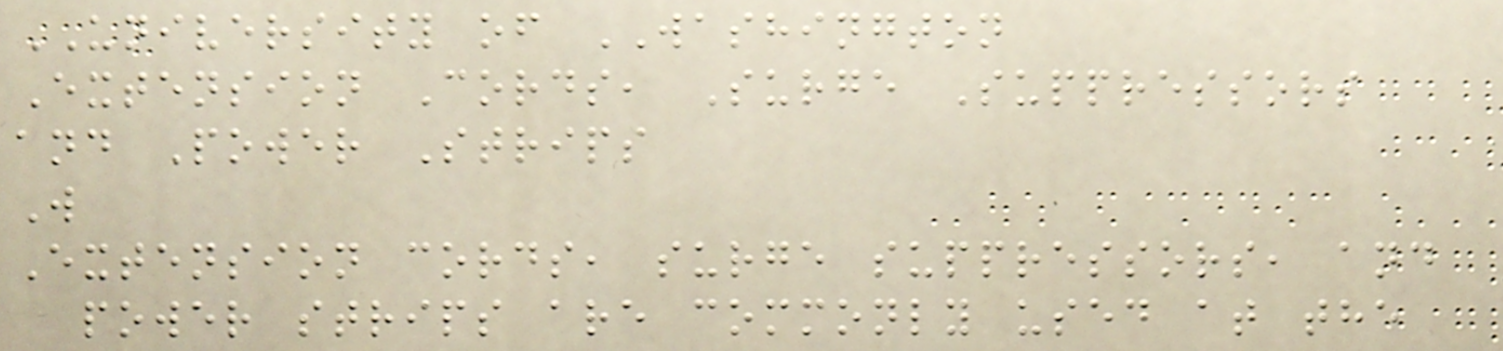UNIVERSITY of WASHINGTON
Extension Cords, Surge Suppressors
and Power Strips
W
Extension cords, surge suppressors, and
power strips are commonly used at the
